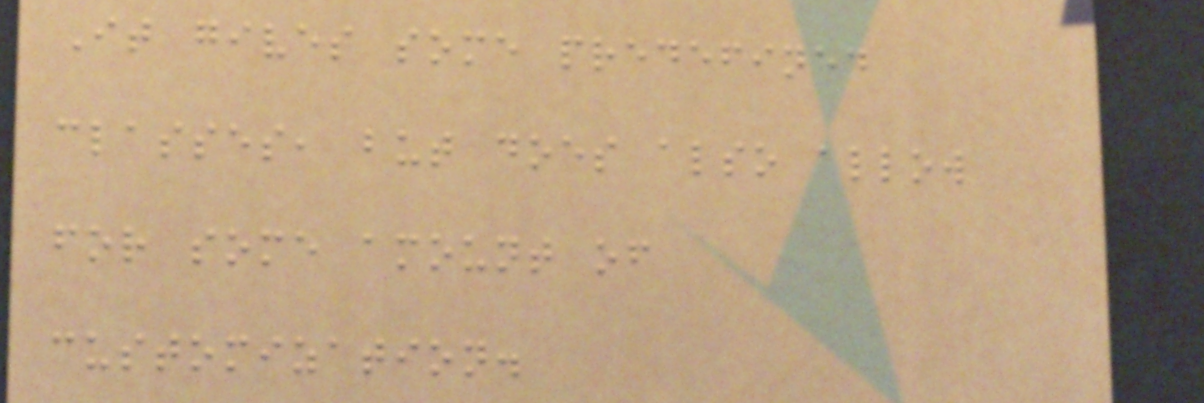It gives some predefined
classes, but does also allow
for some amount of
customization.
